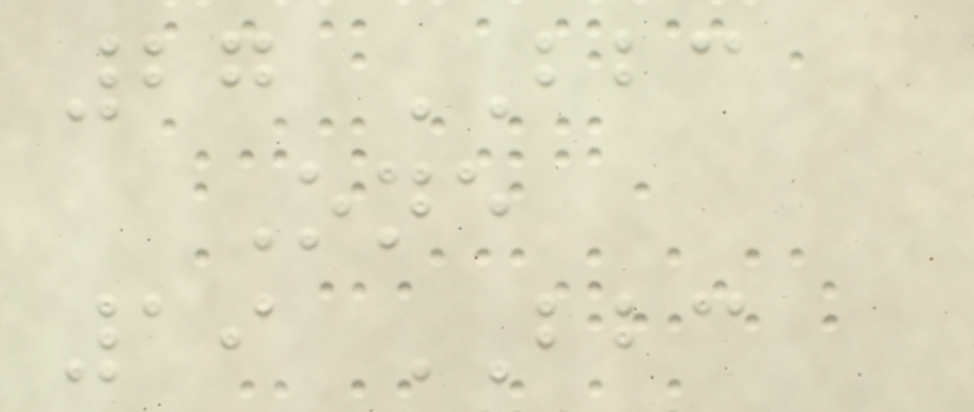27 BBC
One
19 BBC
